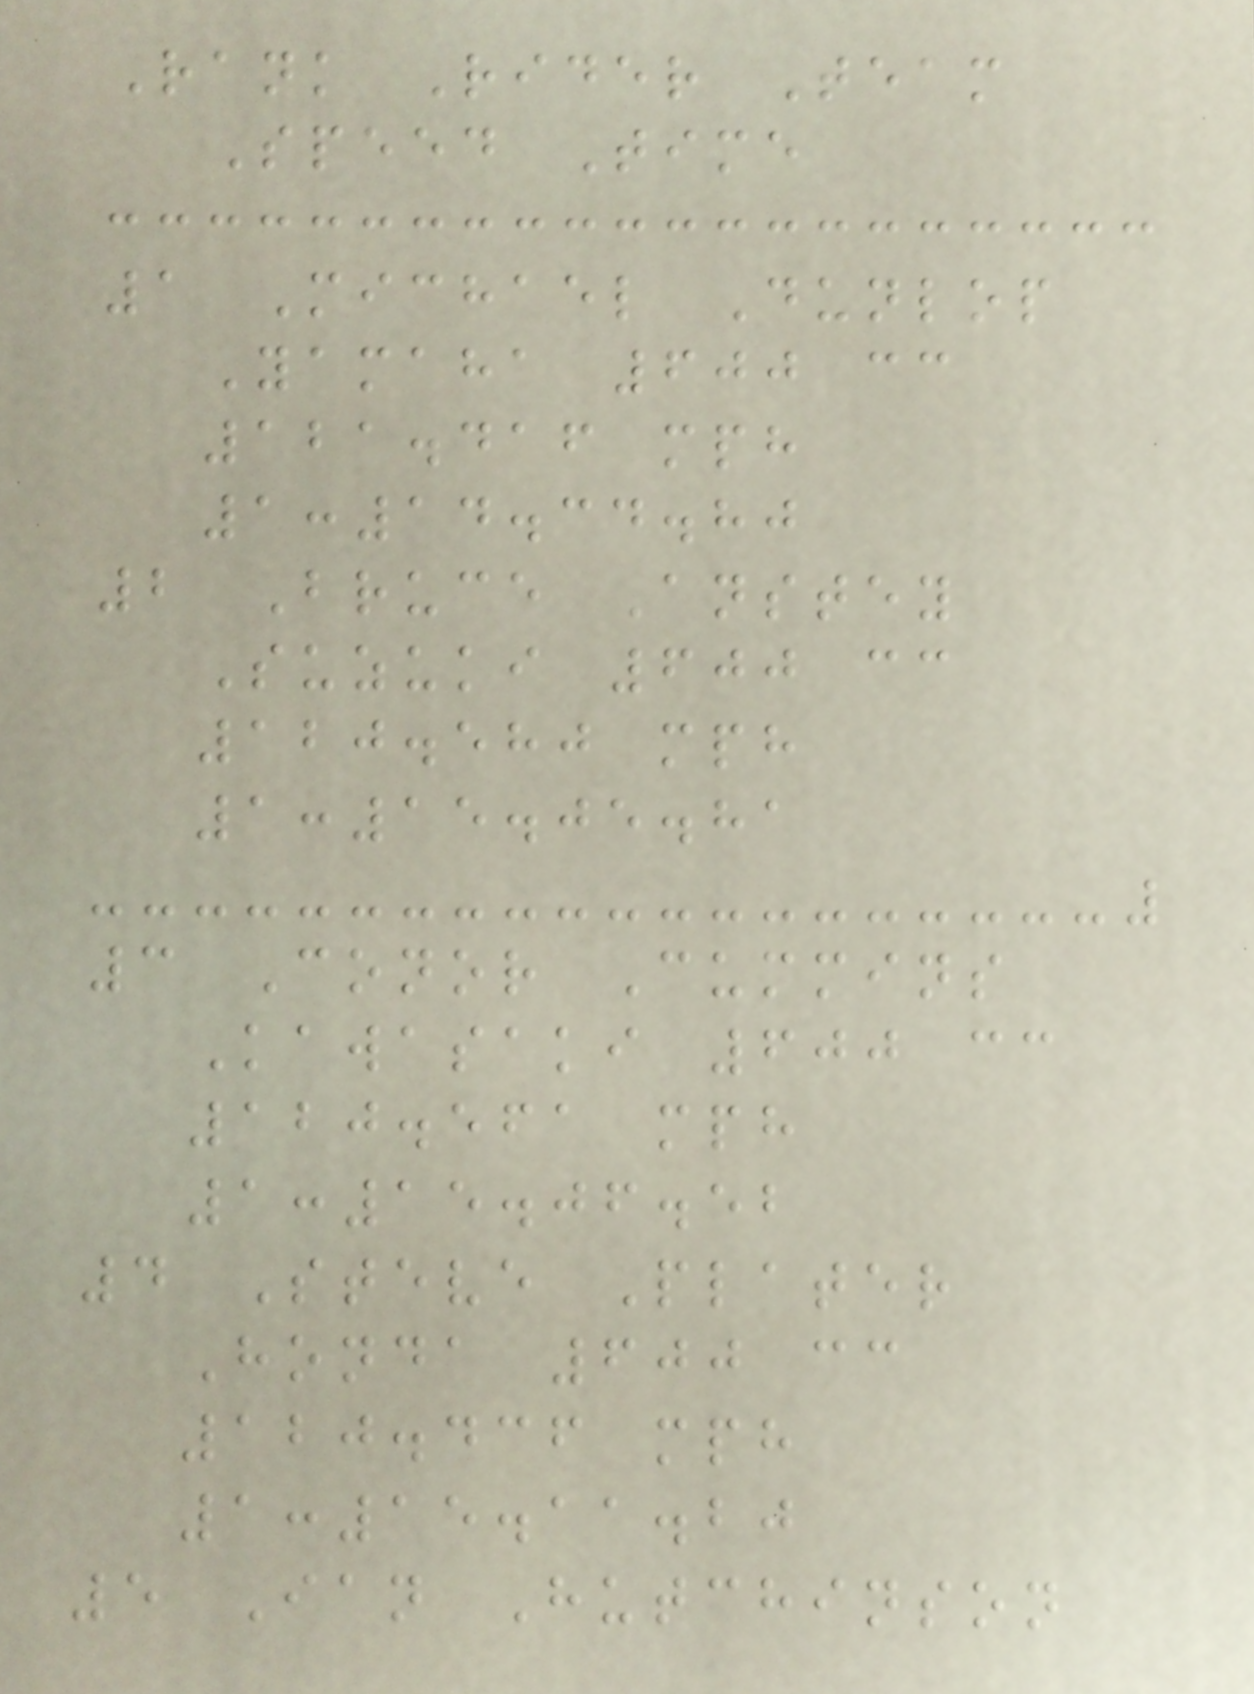Rank Rider Team
Speed Time
1 Michael Dunlop
Yamaha 600 cc
121.416 mph
1:14.34.80
2 Bruce Anstey
Suzuki 600 cc
120.580 mph
1:15.05.81
3 Conor Cummins
Kawasaki 600 cc
120.561 mph
1:15.06.52
4 Steve Plater
Honda 600 cc
120.436 mph
1:15.11.20
5 Ian Hutchinson
